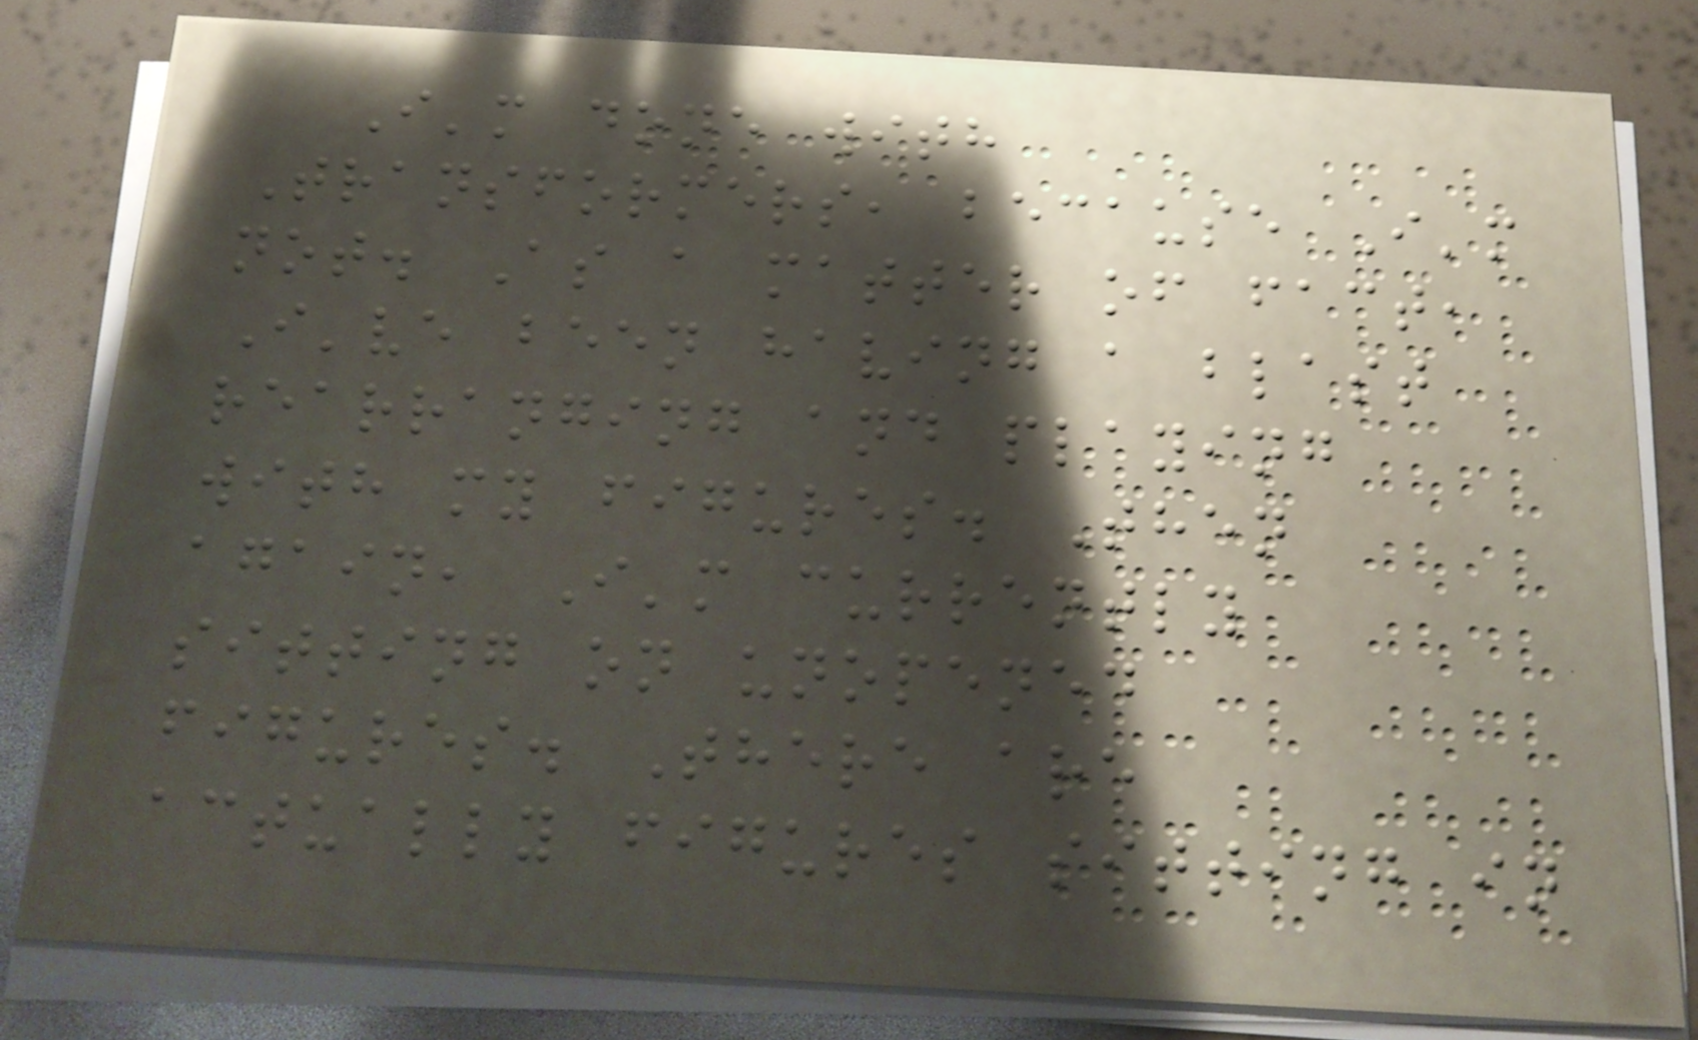I'm done with
Transformers, because I'm
not. As a matter of fact,
I've been having a blast
rearranging and playing
with my figures. Then
again, I'm currently
sitting on unopened
figures. There are
actually figures sitting in
